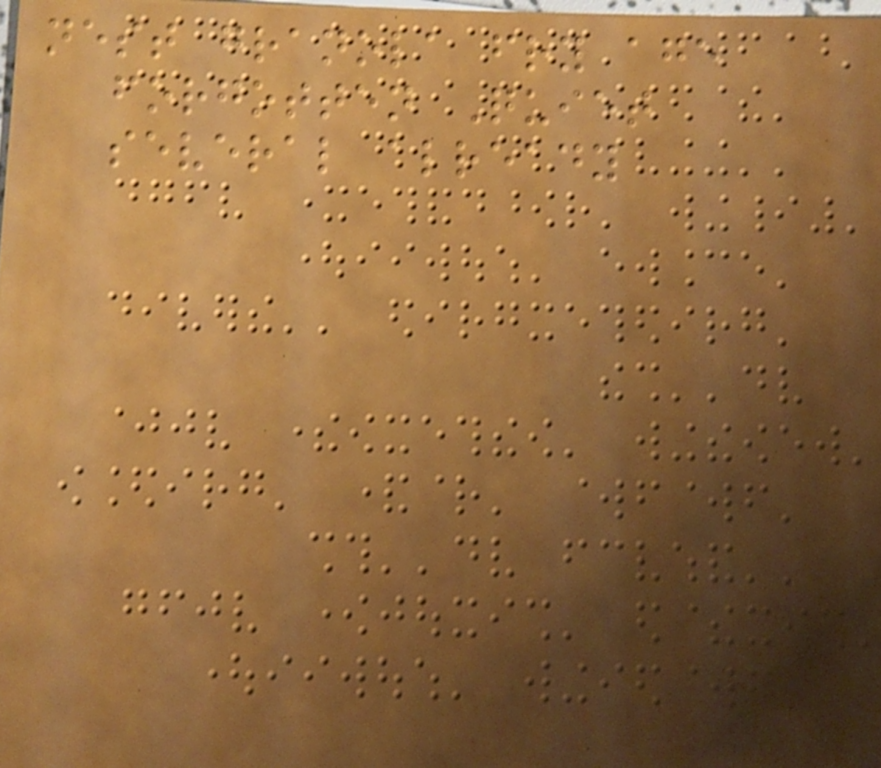nest granola fry age
forgotten Quiet
several already
